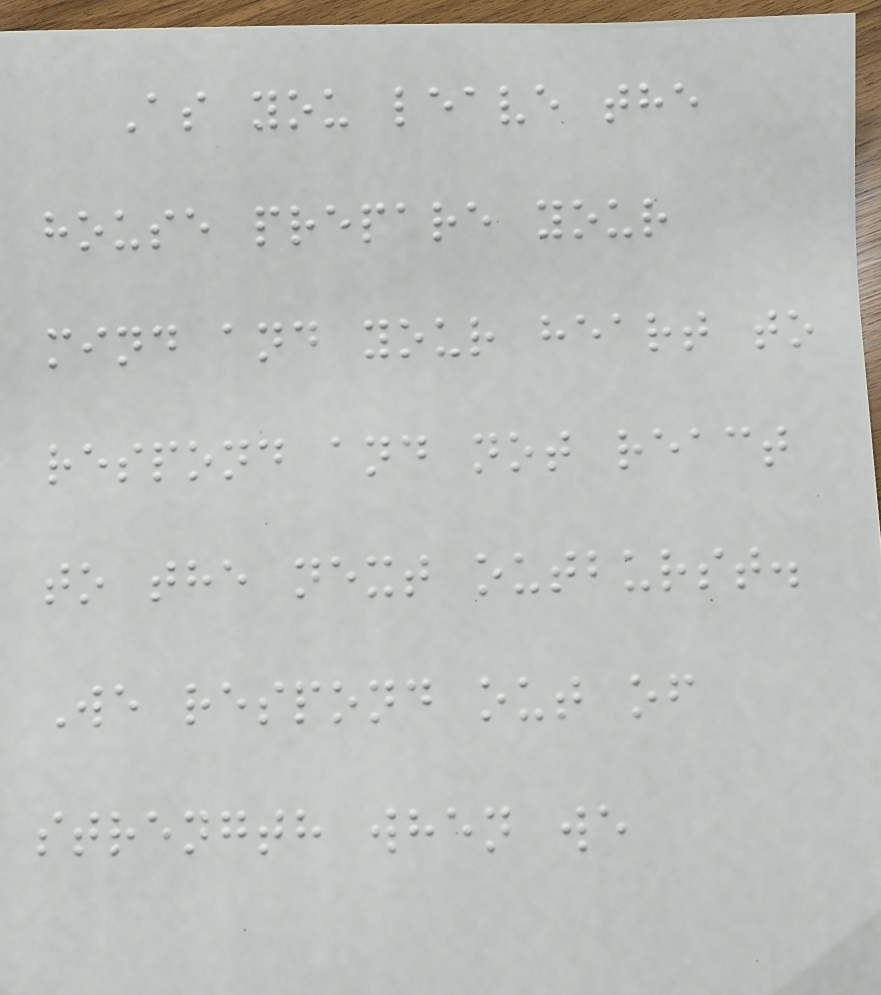As you leave the
house prepare your
mind and your heart to
respond and not react
to the next outburst.
We respond out of
strength when we
